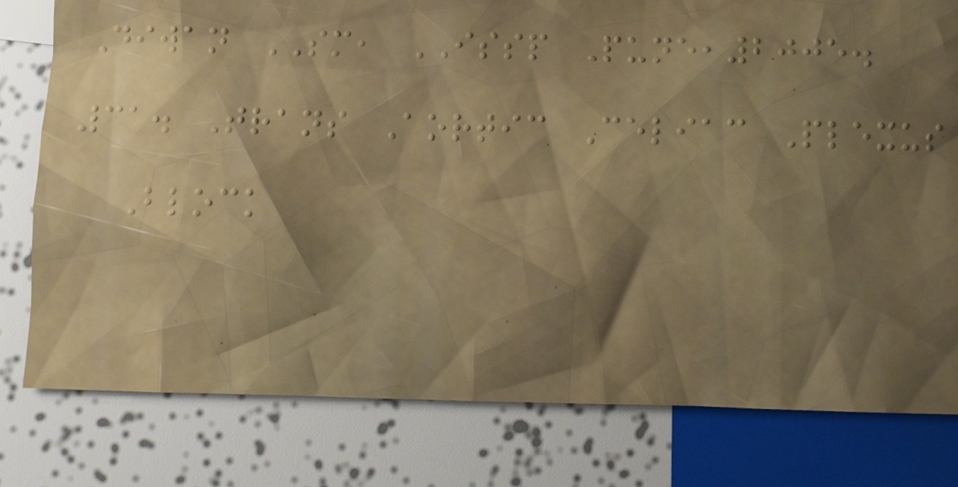Diwan SM, ISSP Pune,2005.
31. Trans Aortic Celiac Plexus
Block
